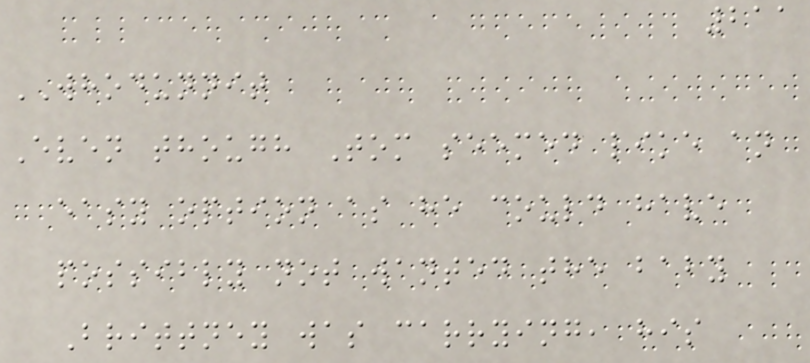211
WHODUNNIT
Even though Tom seemed like an
easy option as he could have
possibly not wanted the baby
Brittney was carrying, his
